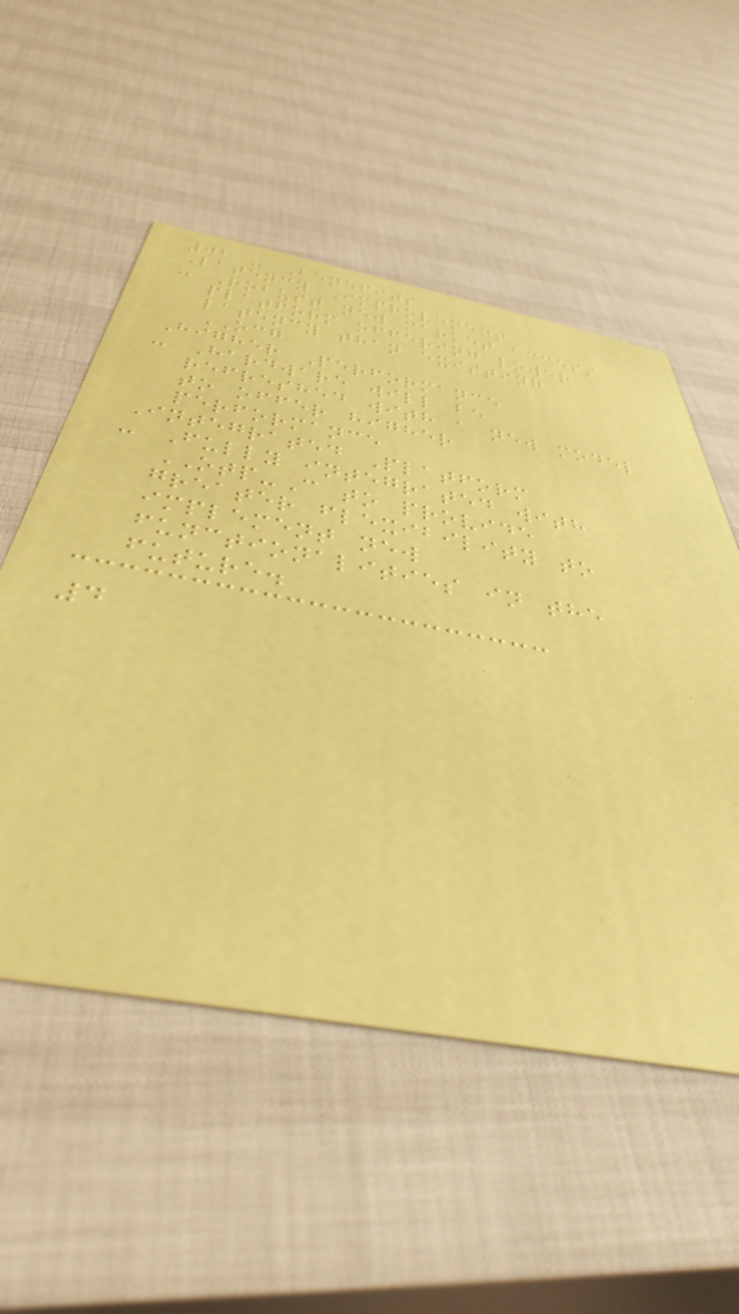02 - Benefits
Latency Improvement
- Robust new market access
platform offering lower
latency than existing
OCG
Higher Performance
- Hardware will be
refreshed with a new model
to offer higher
performance
Integrated Platform
- Fully integrated with
OTP-C to provide
greater flexibility to
implement new
functionalities in the
future.
4
